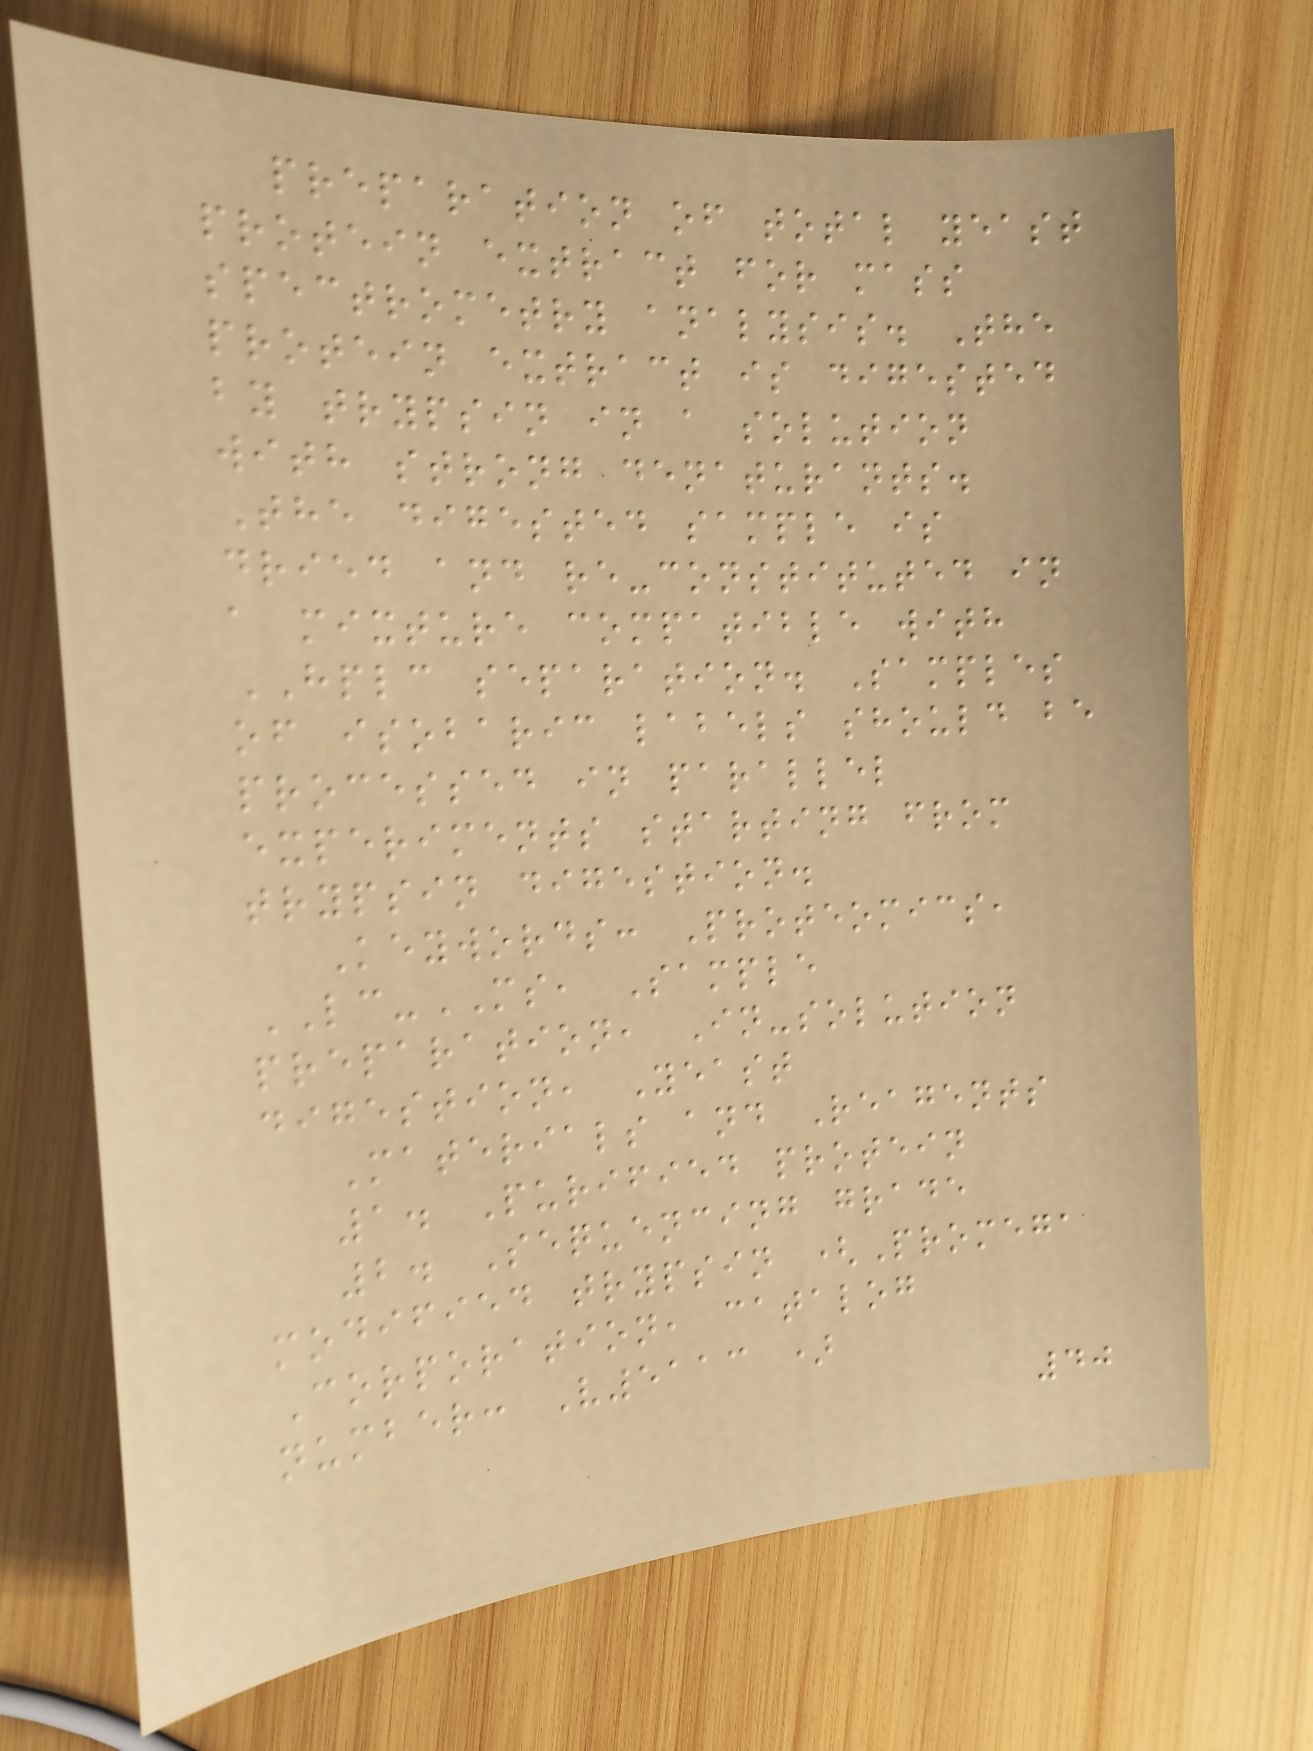preparation of total yeast
protein extract for mass
spectrometry analysis. The
protein extract is digested
by trypsin in a solution
with strong denaturants.
The digested sample is
dried and re-constituted in
a mixture compatible with
HPLC separation. Samples
of isobaric labels should be
processed in parallel
experiments starting from
trypsin digestion.
Keywords: Proteomics,
LC-MS, Sample
preparation, In-solution
digestion, Yeast
Materials and Reagents
1. Purified protein
2. Sequencing grade
modified trypsin (Promega
Corporation, catalog
number: V5113 )
40
